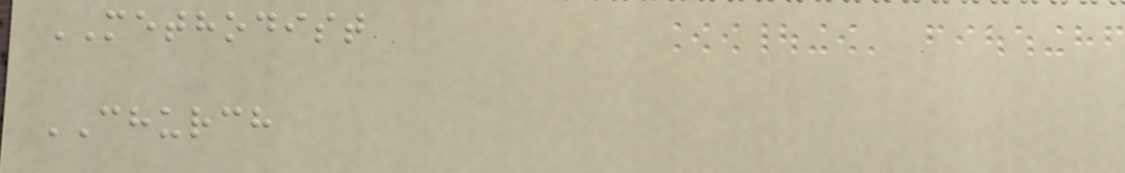METHODIST
CHURCH
